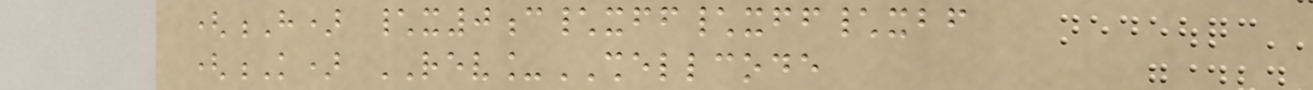(H) \x0c\xff\xff\xbf
(K) REV_SHELLCODE
